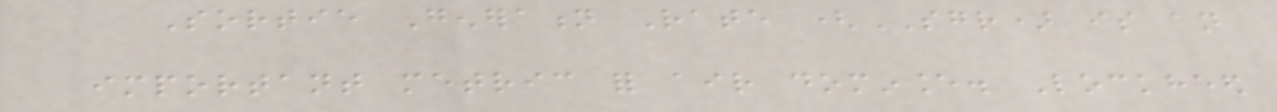Sortie Generation Rate (SGR) is an
important metric for air dominance. Lockheed
